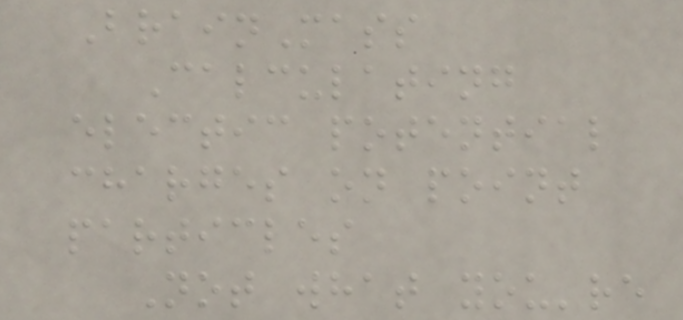BrainMass
Calculating
electic potential
charges on point
particles
Not what you're
